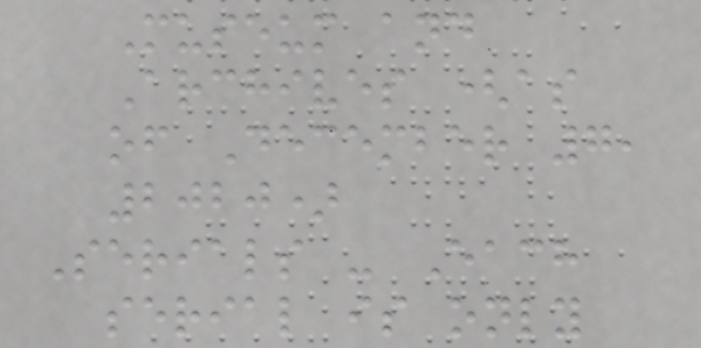Museum and
Archives (as
of December 7,
2020)
Serials - Each
serial is only
